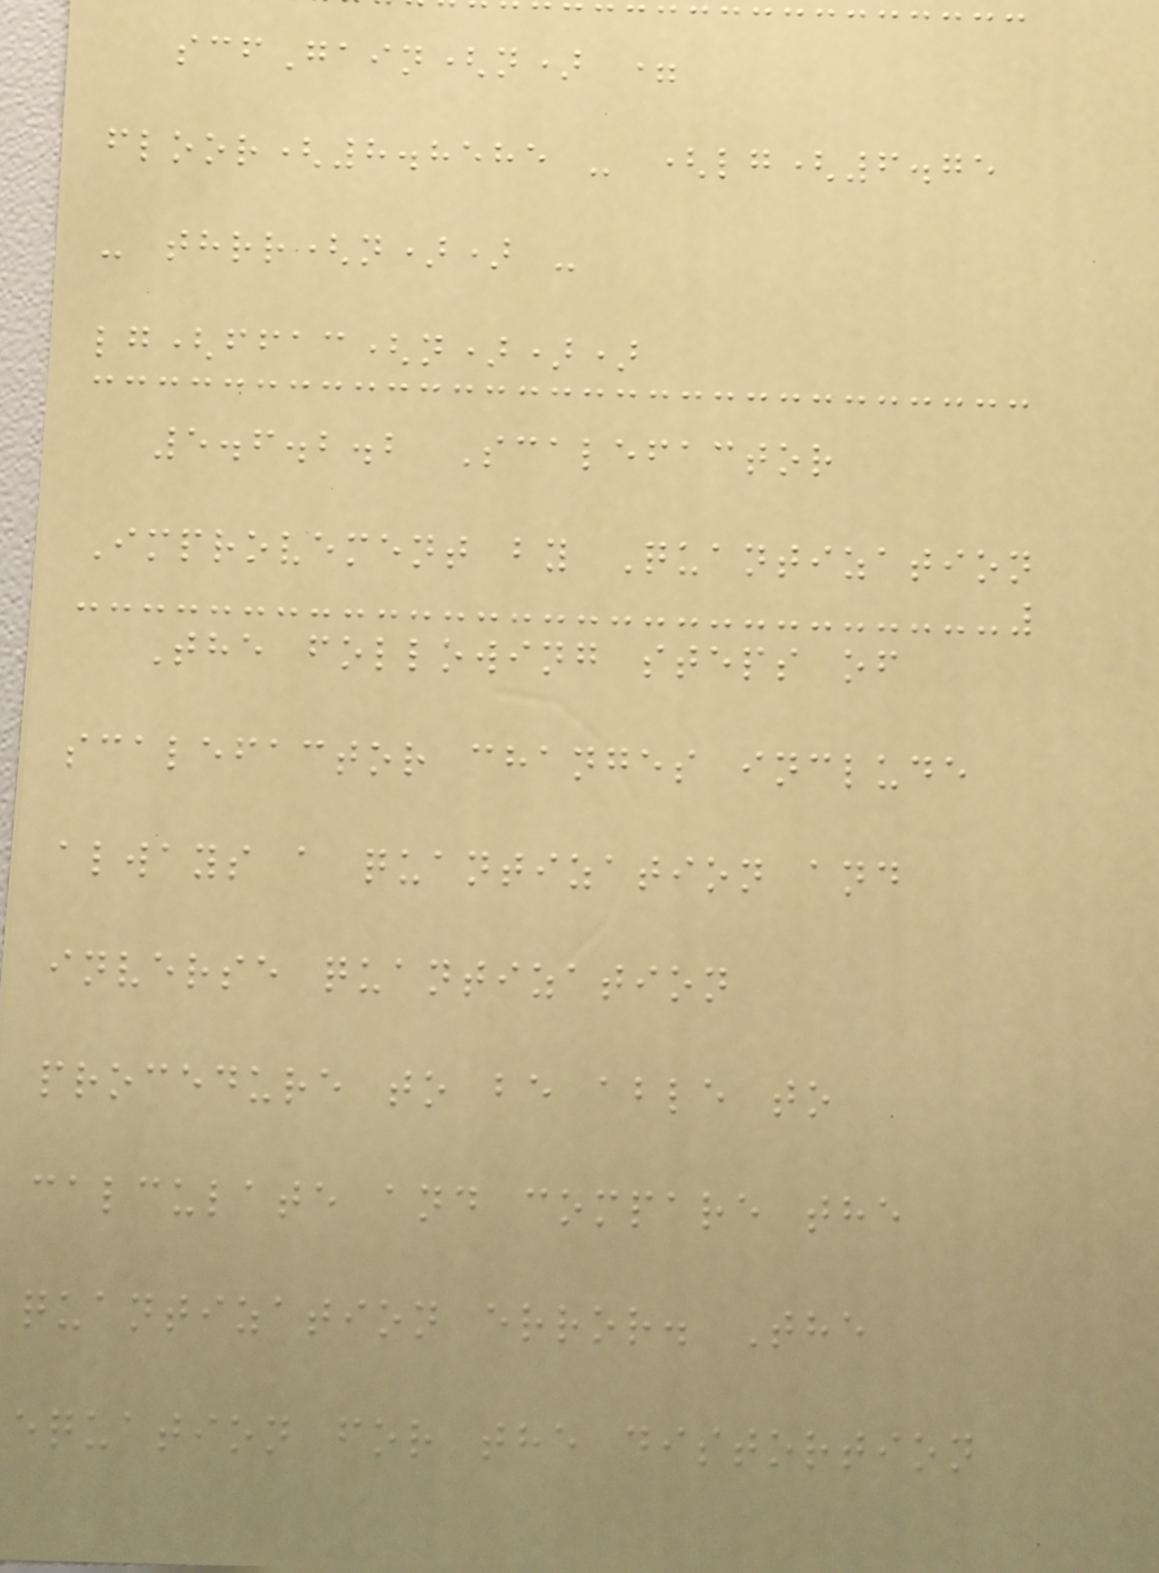scfGain(n) =
floor(8.8585 - (lg(6.75
- thrr(n)) -
lg(ffac(n)))
5.6.2.2 Scalefactor
Improvement by Quantization
The following steps of
scalefactor changes include
always a quantization and
inverse quantization
procedure to be able to
calculate and compare the
quantization error. The
equation for the distortion
